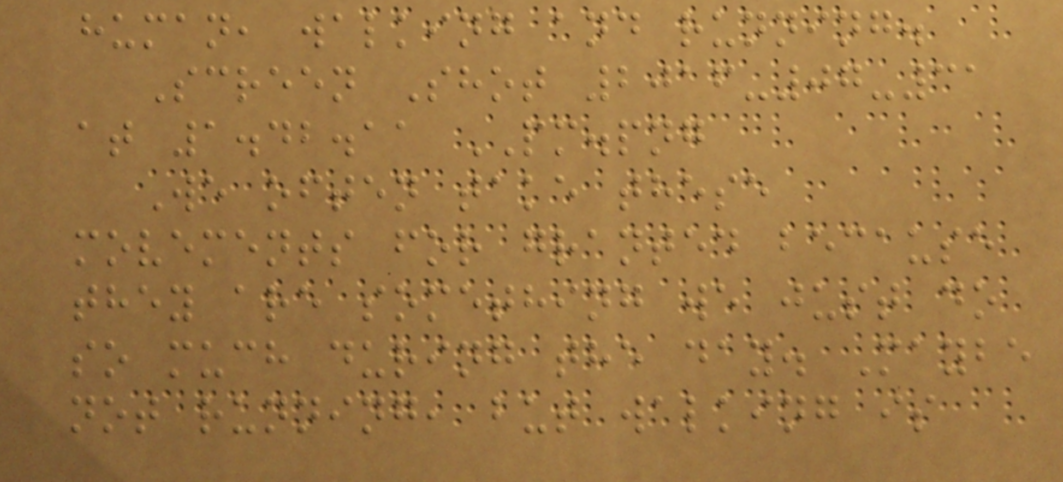human, walking and running.
Screen Shot 2016-07-31
at 1.42.11 PM.png
We often take these
movements for granted because
they are something we just do
so much during the day. Maybe
not running, but walking is
